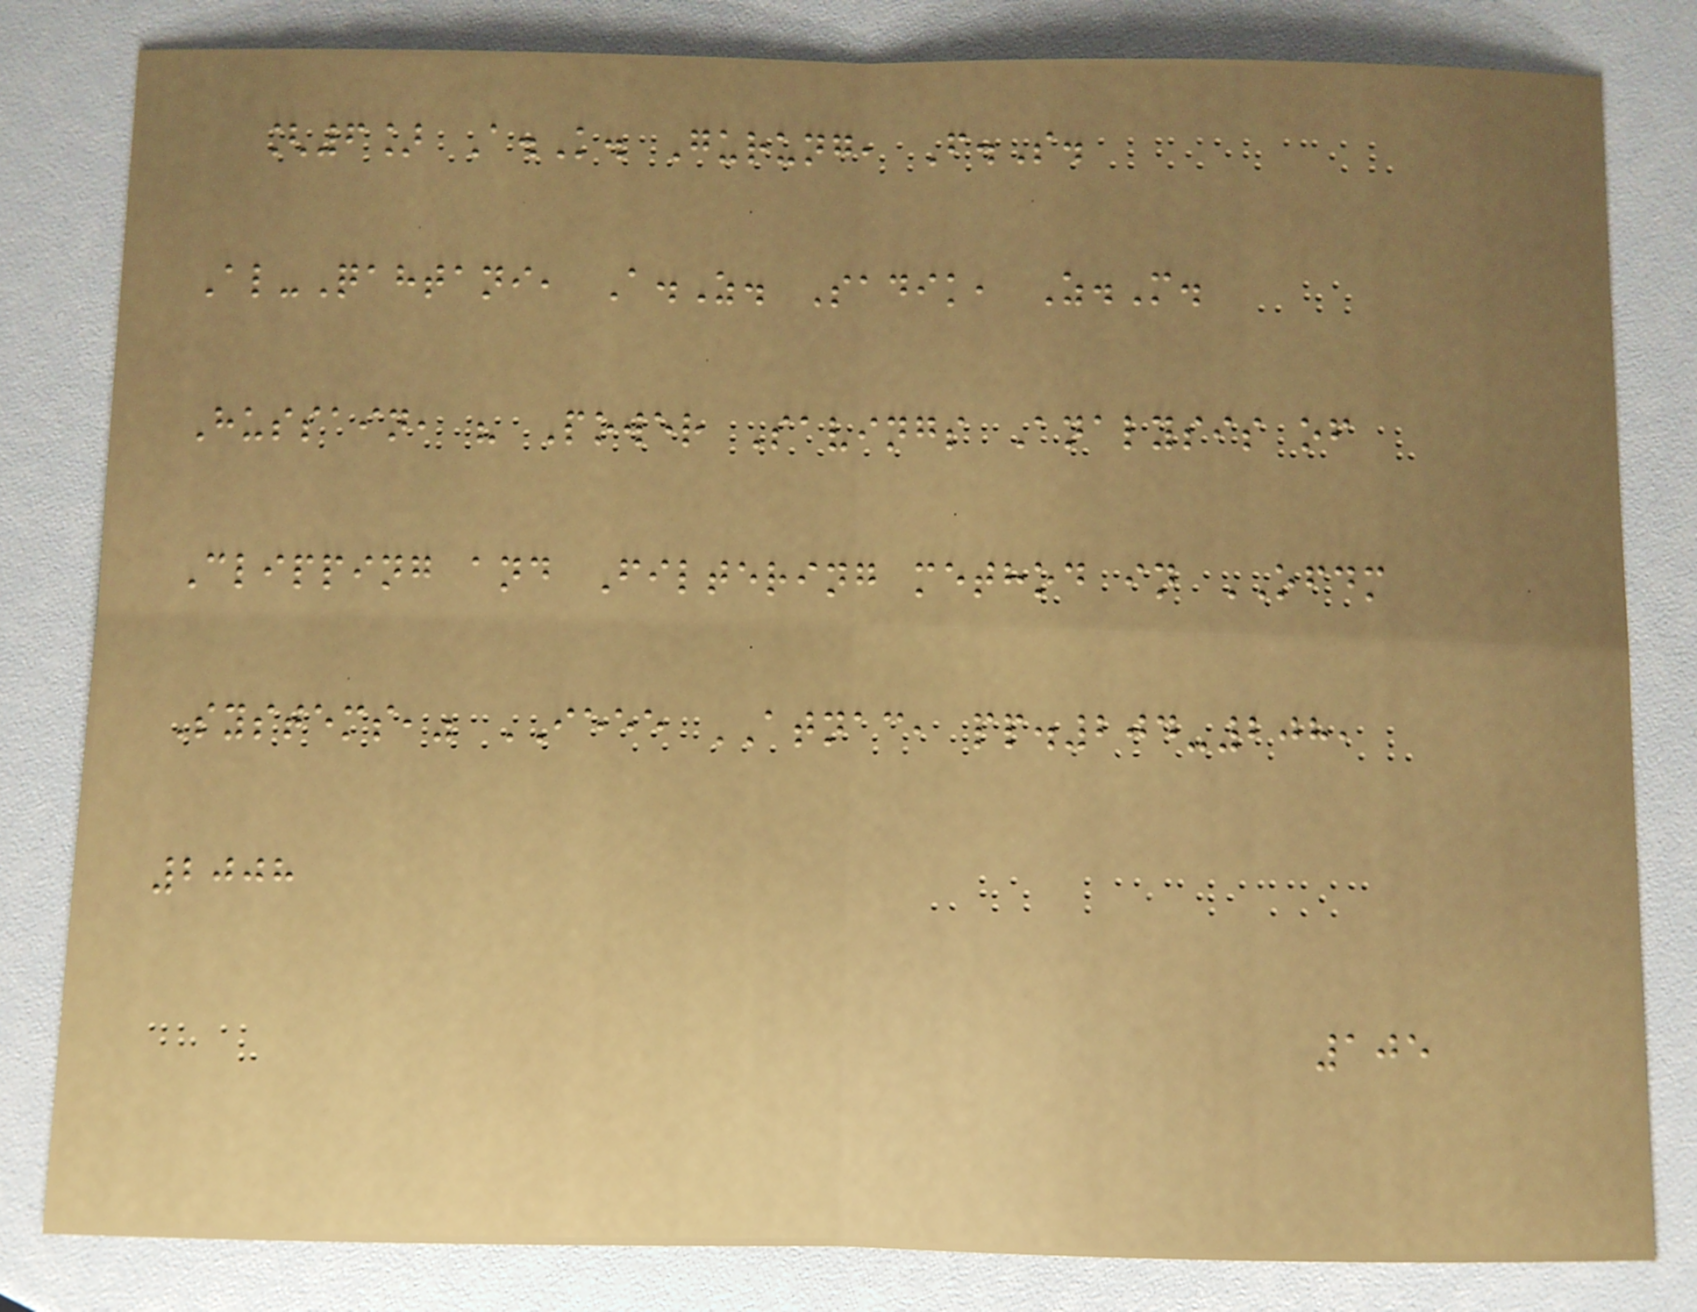[6] A.K. Gurung, F.S.
Al-Qahtani, A.Z. Sadik, Z.M.
Hussain, " Power Savings Analysis of
Clipping and Filtering method in OFDM
Systems," IEEE ATNAC, pp.204-208,
2008
105
